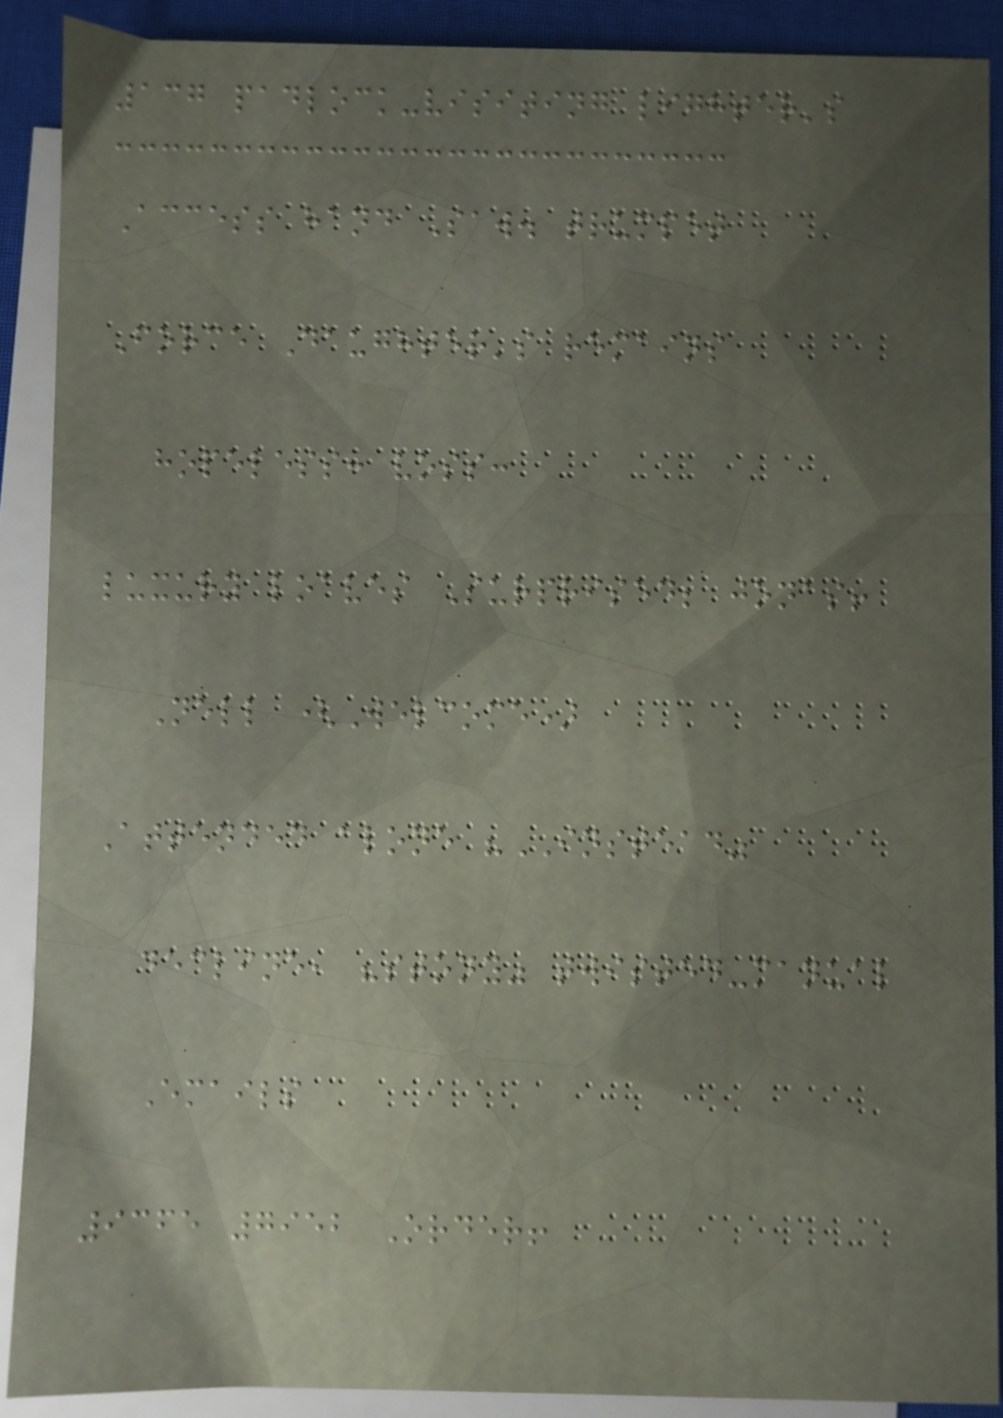137 padlock-visiting lighter's
Access hand Saw. trumpet
Force Daughter's remains
hopeless: voss:
luxury loaves Surprised; jonas!
Nell (Welcome)
Attended alone "INSTEAD"
decline, "stony" twisted-manual
Emails
9365 7952 Order!
